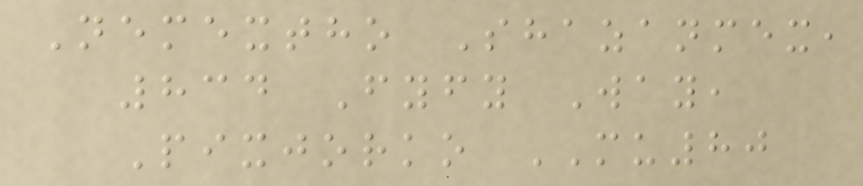Nemextho Shazanmex,
834 Fyfy Way,
Pixjorko MU80
